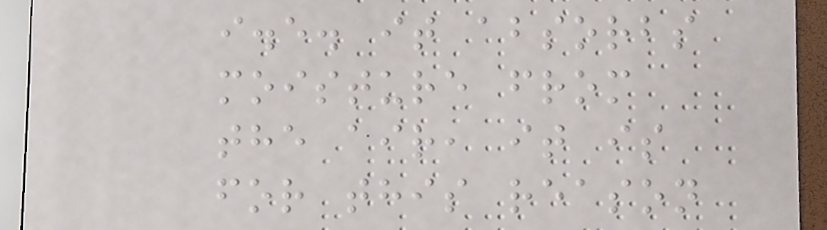i.e. it absorbs
moisture from
the air, it is
for this reason
